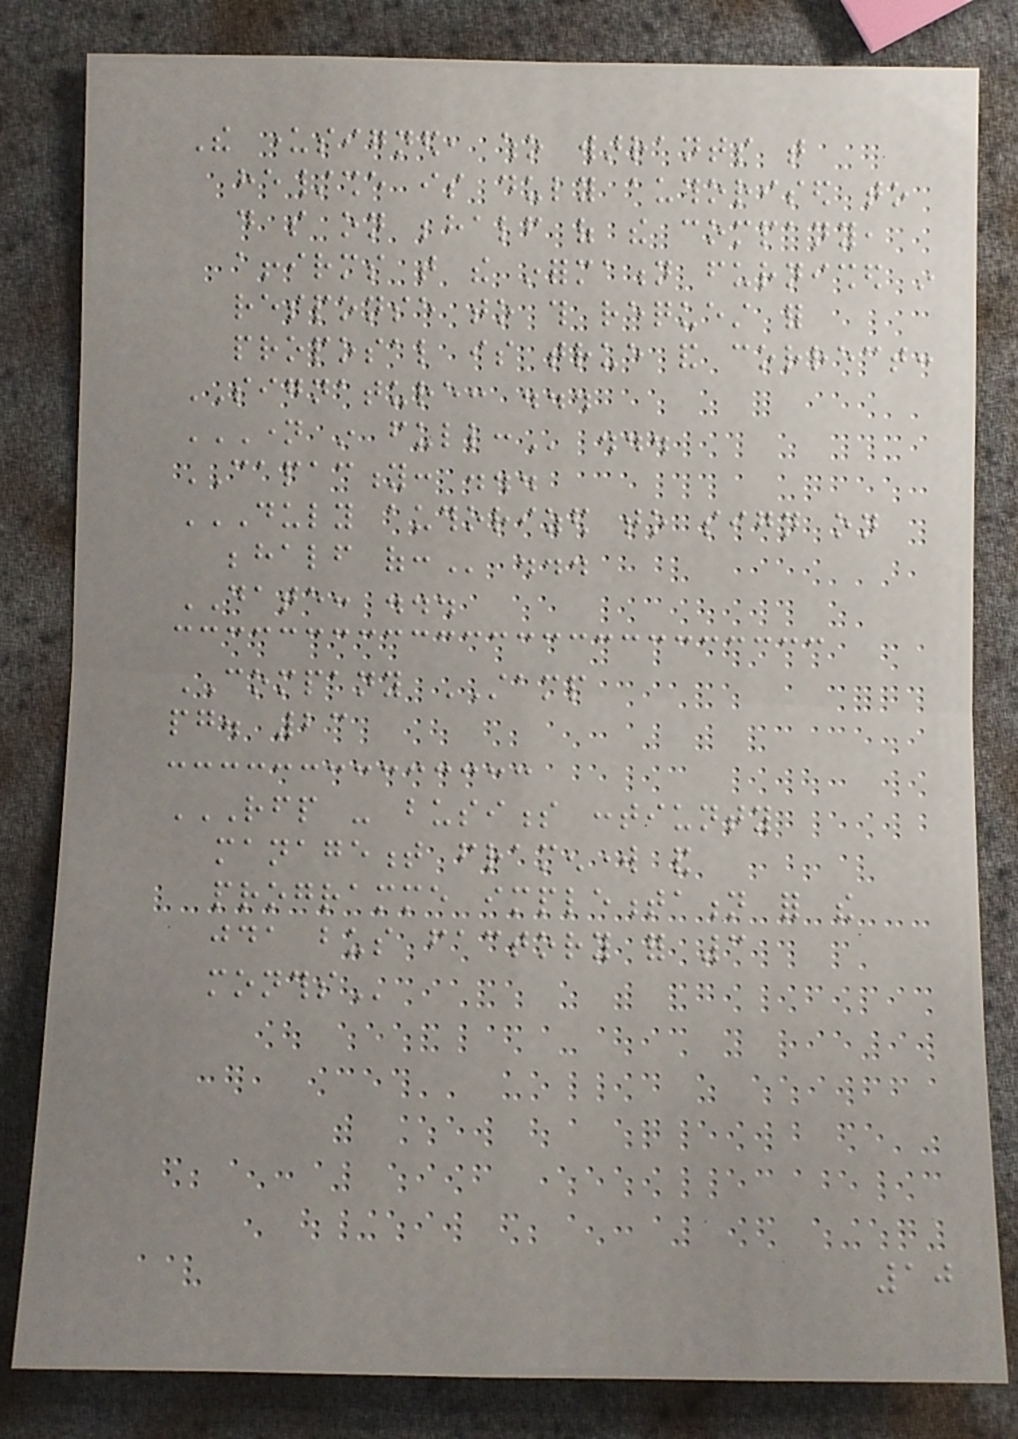The undersigned, who warrants that
he/she is duly authorised to
do so on behalf of the company,
affirms that the information furnished in
response to this request for
proposal is true and correct:
SIGNATURE: ...
NAME IN FULL: ...
CAPACITY: ...
DULY AUTHORIZED TO SIGN ON
BEHALF OF: ...
DATE: ...
COMPANY STAMP
pg. 23
RFP - BUSINESS CONTIUNTY
MANAGEMENT FRAMENWORK AND
PROGRAMME IMPLEMENTATION FOR THE
JDA BUS FACTORY FOR 3
MONTHS
10
